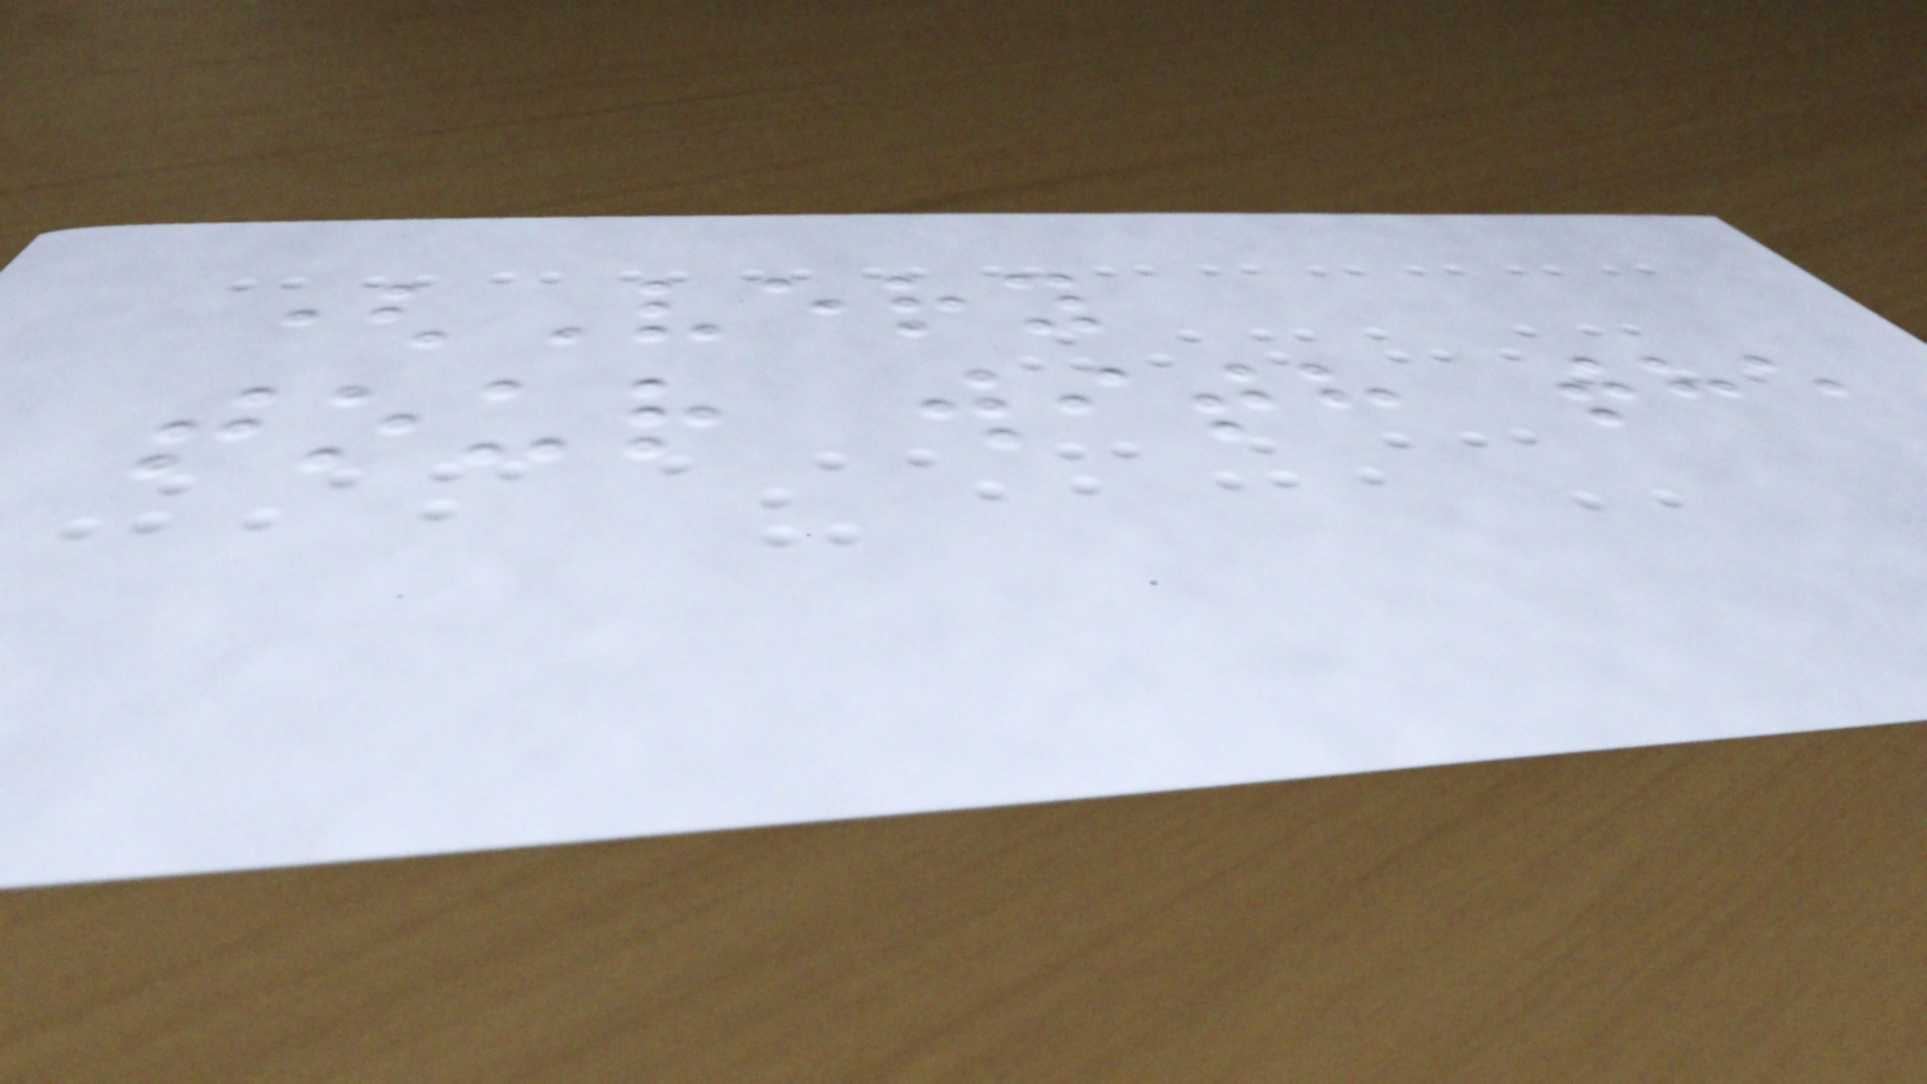(Very
tour with the
